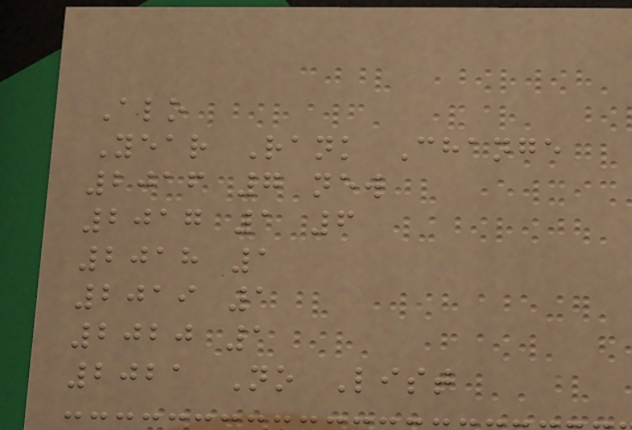Alo
Year Rank Change
2016 7 new
2017 1 6
2018 1
2019 1
2020 1
2021 No List
